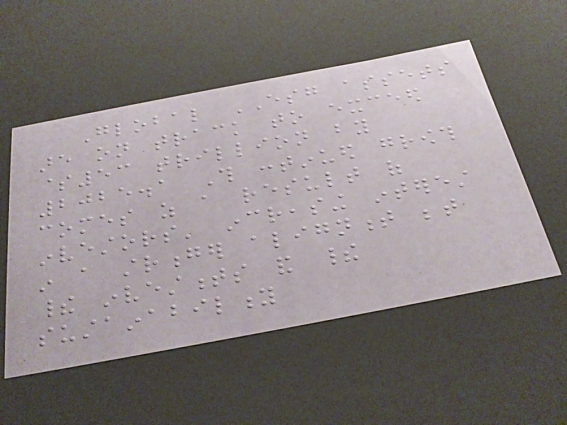Global ESG assets
are on track to exceed
$53 trillion by
2025.1 This continued growth
comes as a result of
investors' increasing interest
in a stronger alignment between
their investments and their
sustainability
